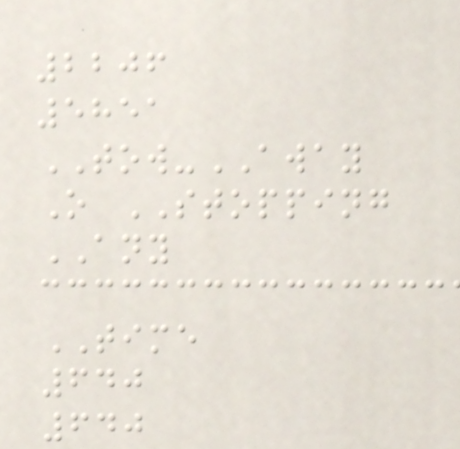2206
5851
TOW-AWAY
O STOPPING
ANY
TIME
640
640
